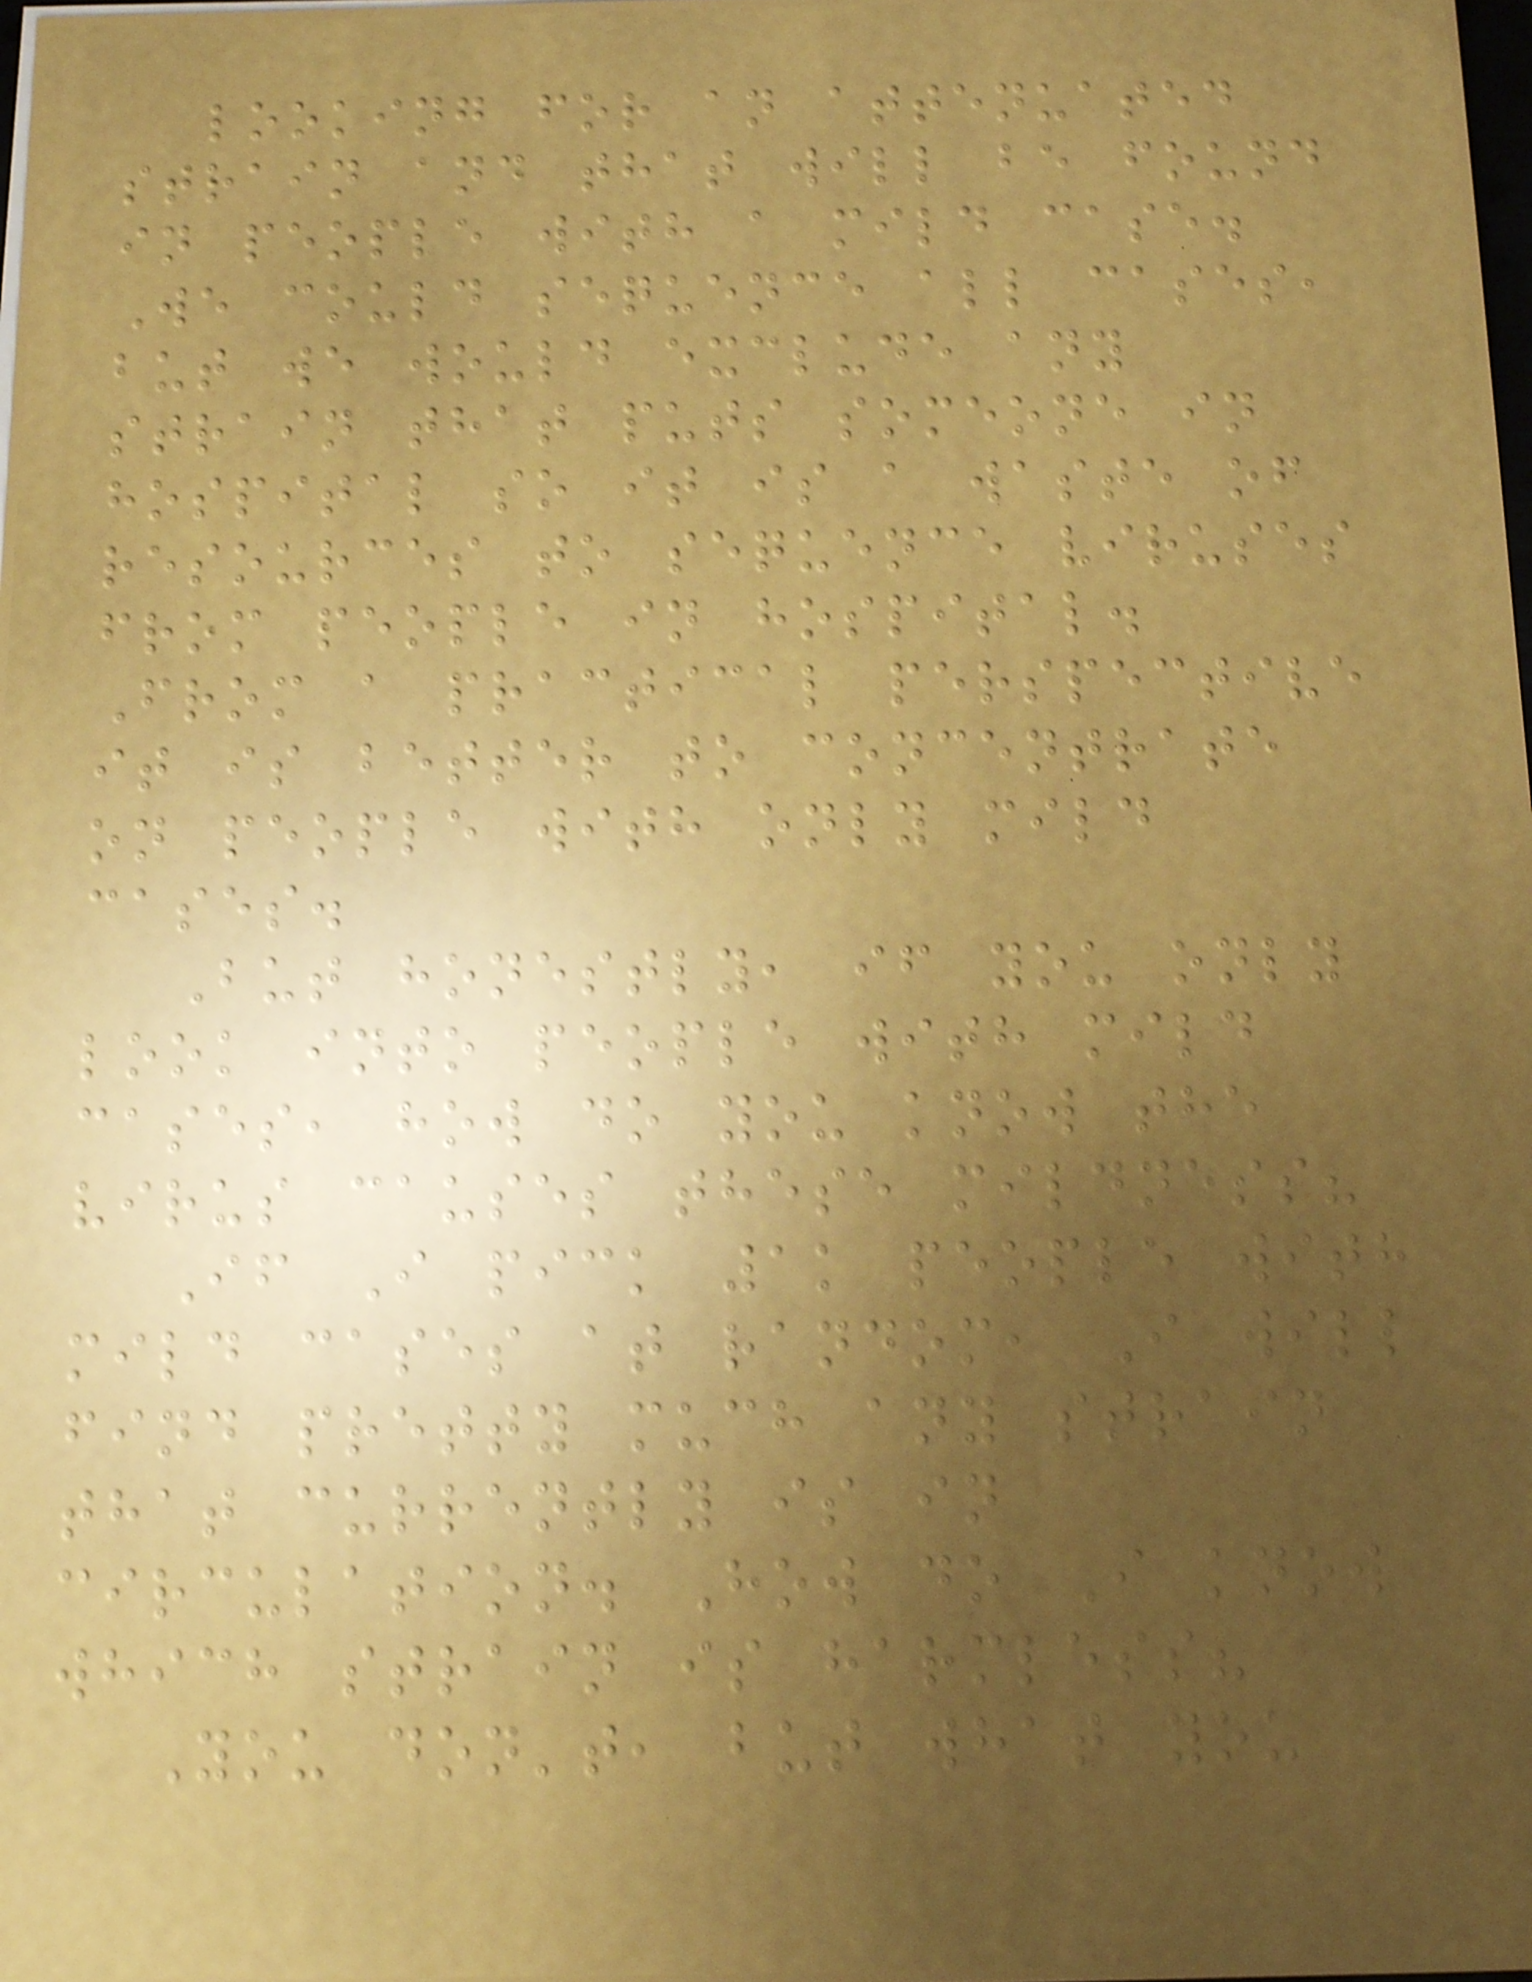looking for an attenuated
strain and that will be found
in people with a mild case.
We could sequence all cases,
but we would exclude any
strain that puts someone in
hospital so it is a waste of
resources to sequence viruses
from people in hospital.
From a practical perspective
it is better to concentrate
on people with only mild
cases.
But honestly, if you only
look into people with mild
cases, how do you know the
virus causes these mildness?
If I pick 1k people with
mild cases at random, I will
find pretty much any strain
that currently is in
circulation. How do I know
which strain is harmless?
You don't, but what you
